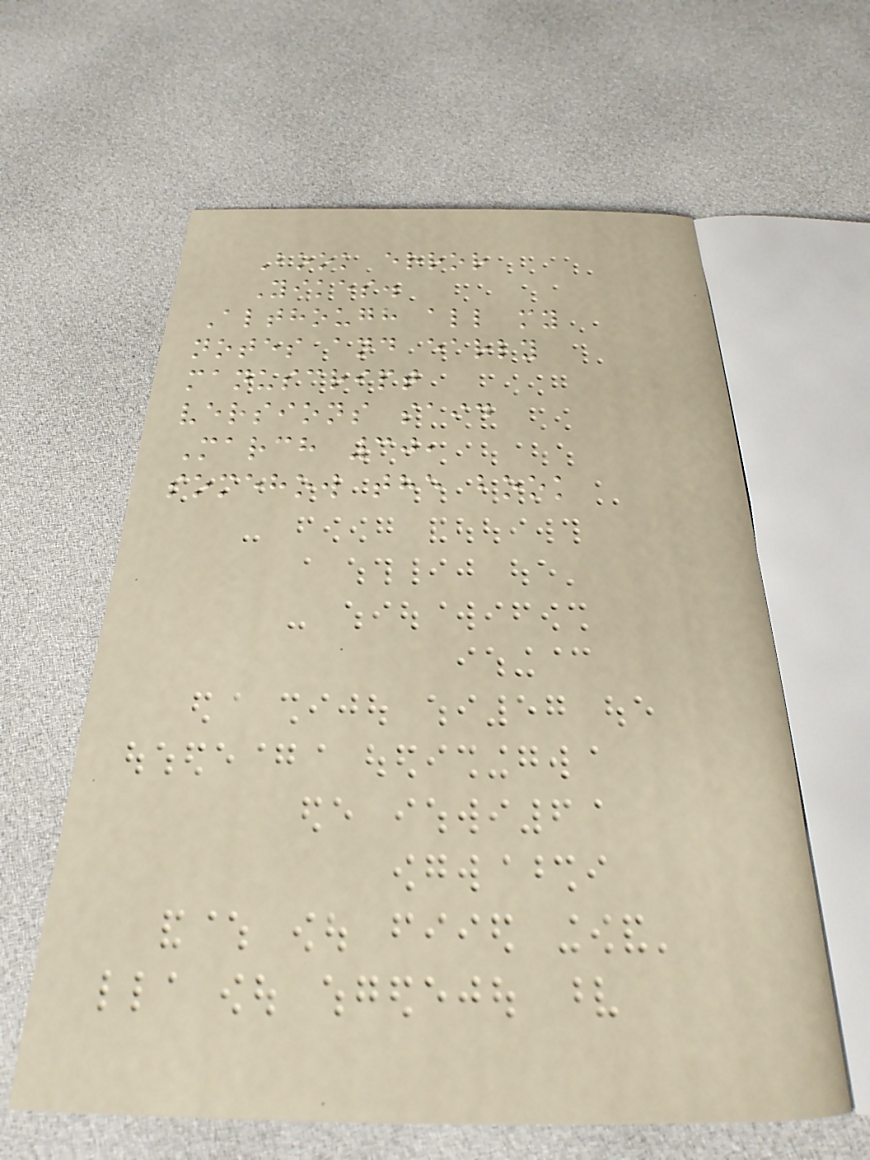Book error
Yikes.
Although all my
notes and early
manuscript
versions said
March 30,
somehow the book
